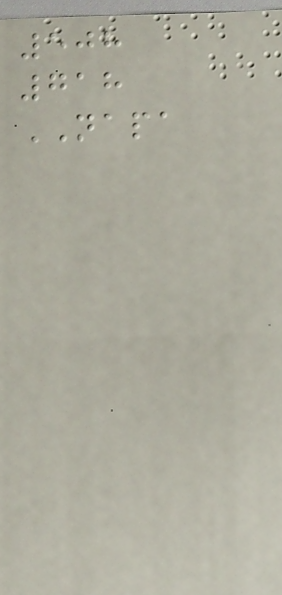508
718
NAPA
